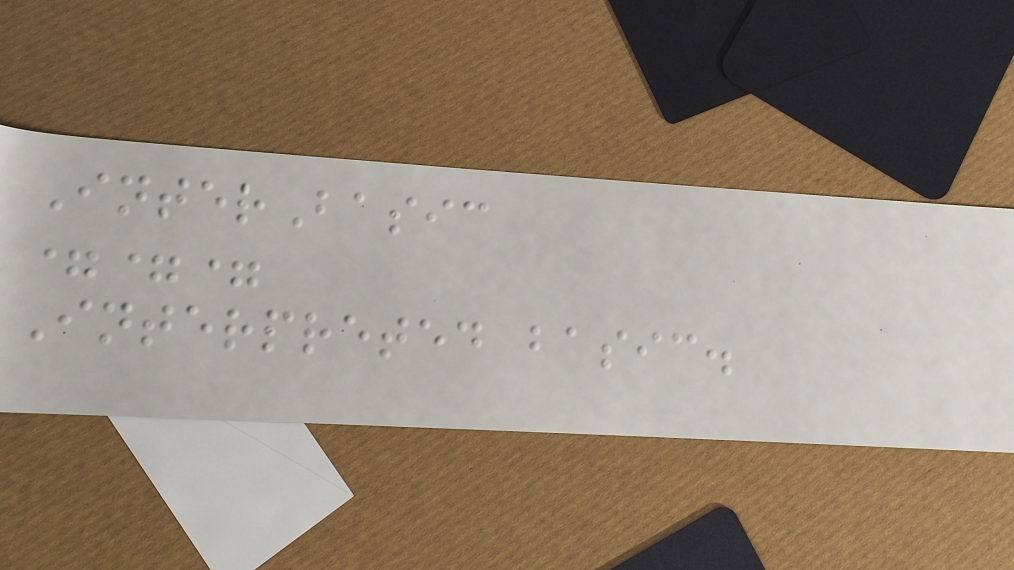InterBasic
===
Interpreted basic.
